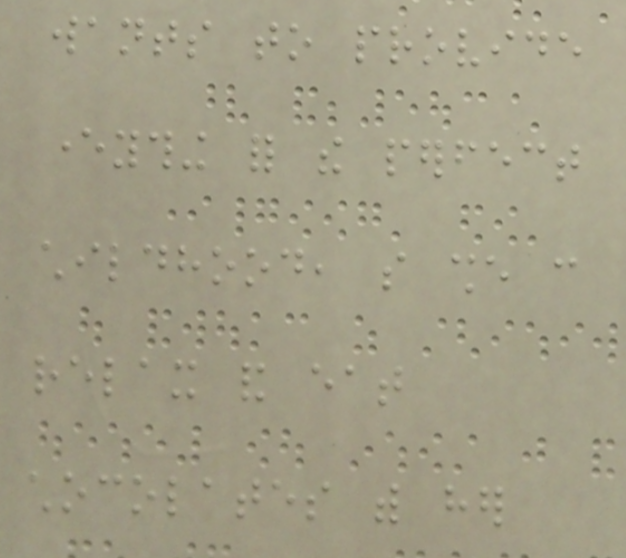wants to provide
everything for the perfect
childhood, so she can
relax and eat
chocolates with her
